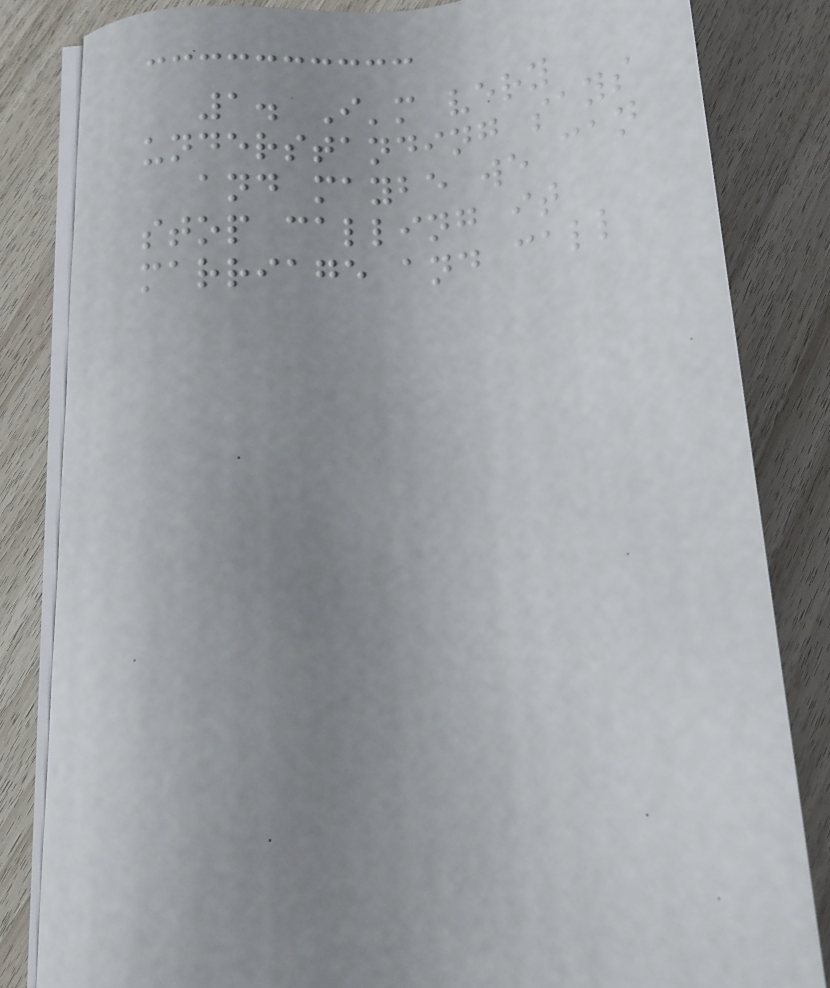1. I'm very
understanding says
and maybe we can
stop calling it
marriage and call
